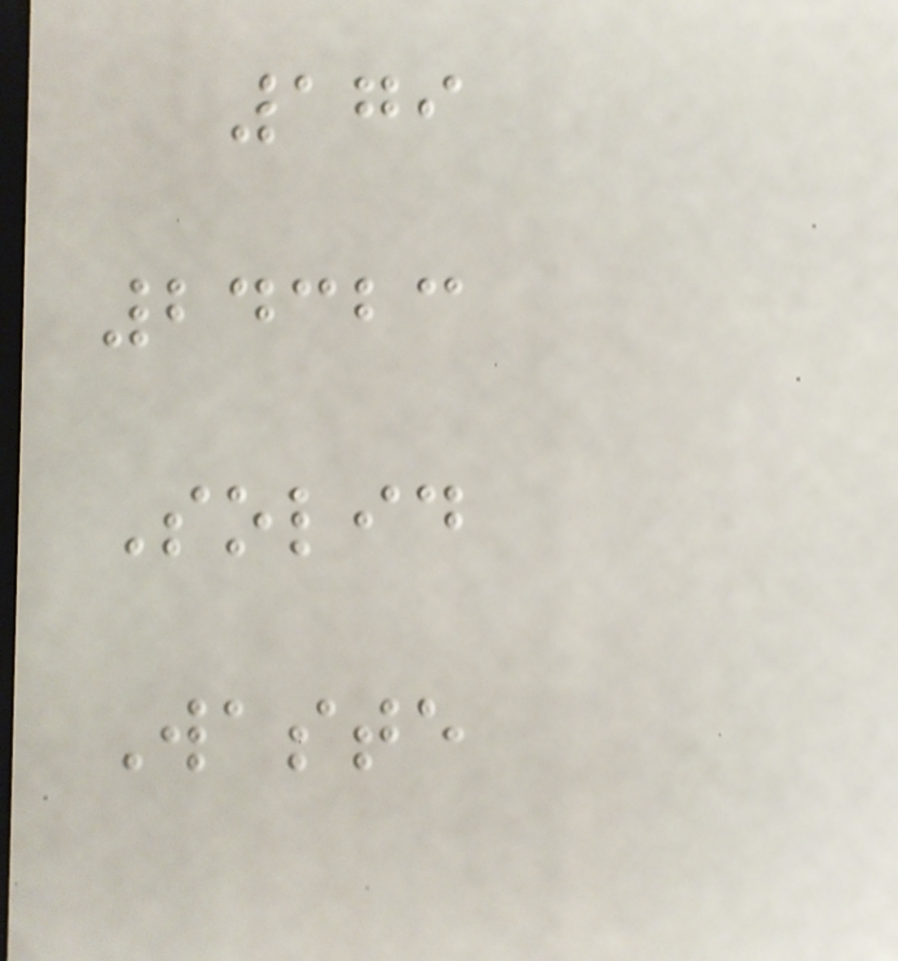179
24323
Solid
Waste
